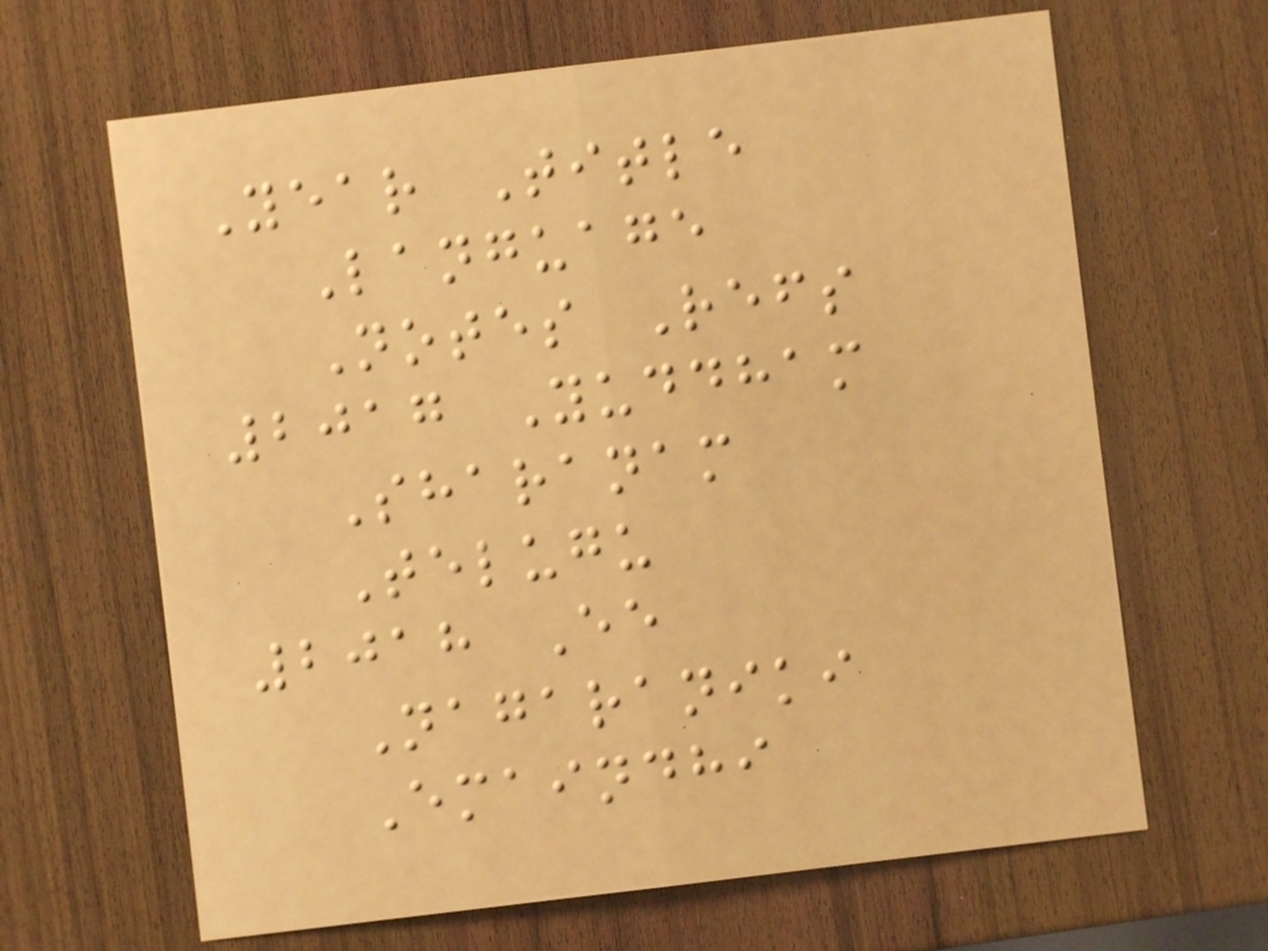Year Title
Language
Notes Refs
2017 Yuddham
Sharanam
Telugu
2018 Ee
Nagaraniki
Emaindhi
